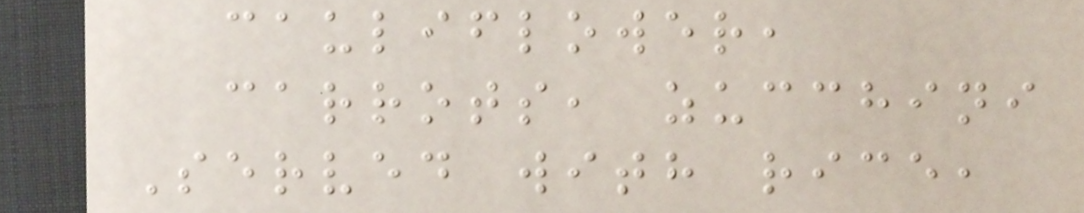cauliflower,
carrots, zucchini
Served with rice,
